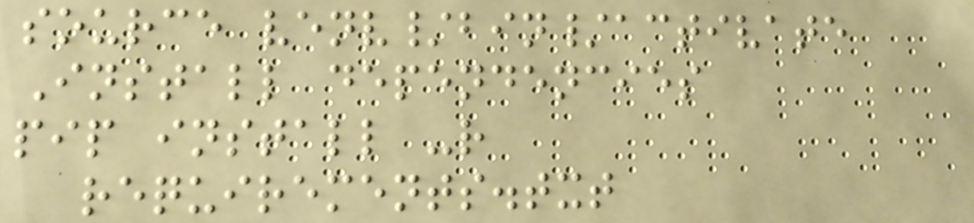source venv/bin/activate
Install dependencies
pip install -r
requirements.txt
